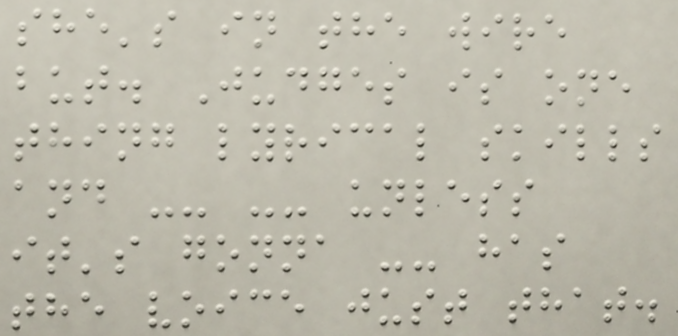she's in the wire
but. Judges is one
thing lyrical skills
and -- -- unless
it's gonna -- has
the voice just that.
